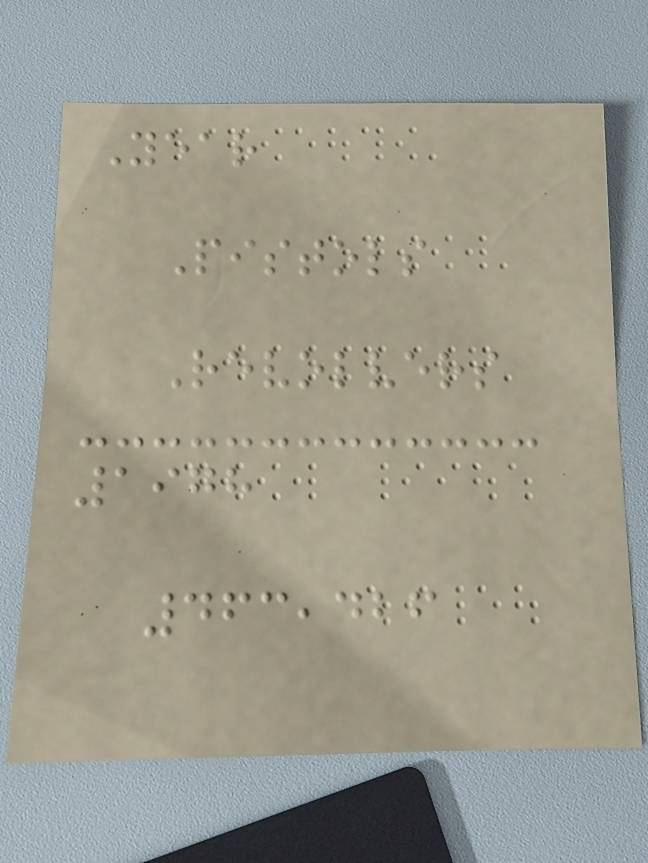Year
Pistols
Revolvers
1978
463,426
